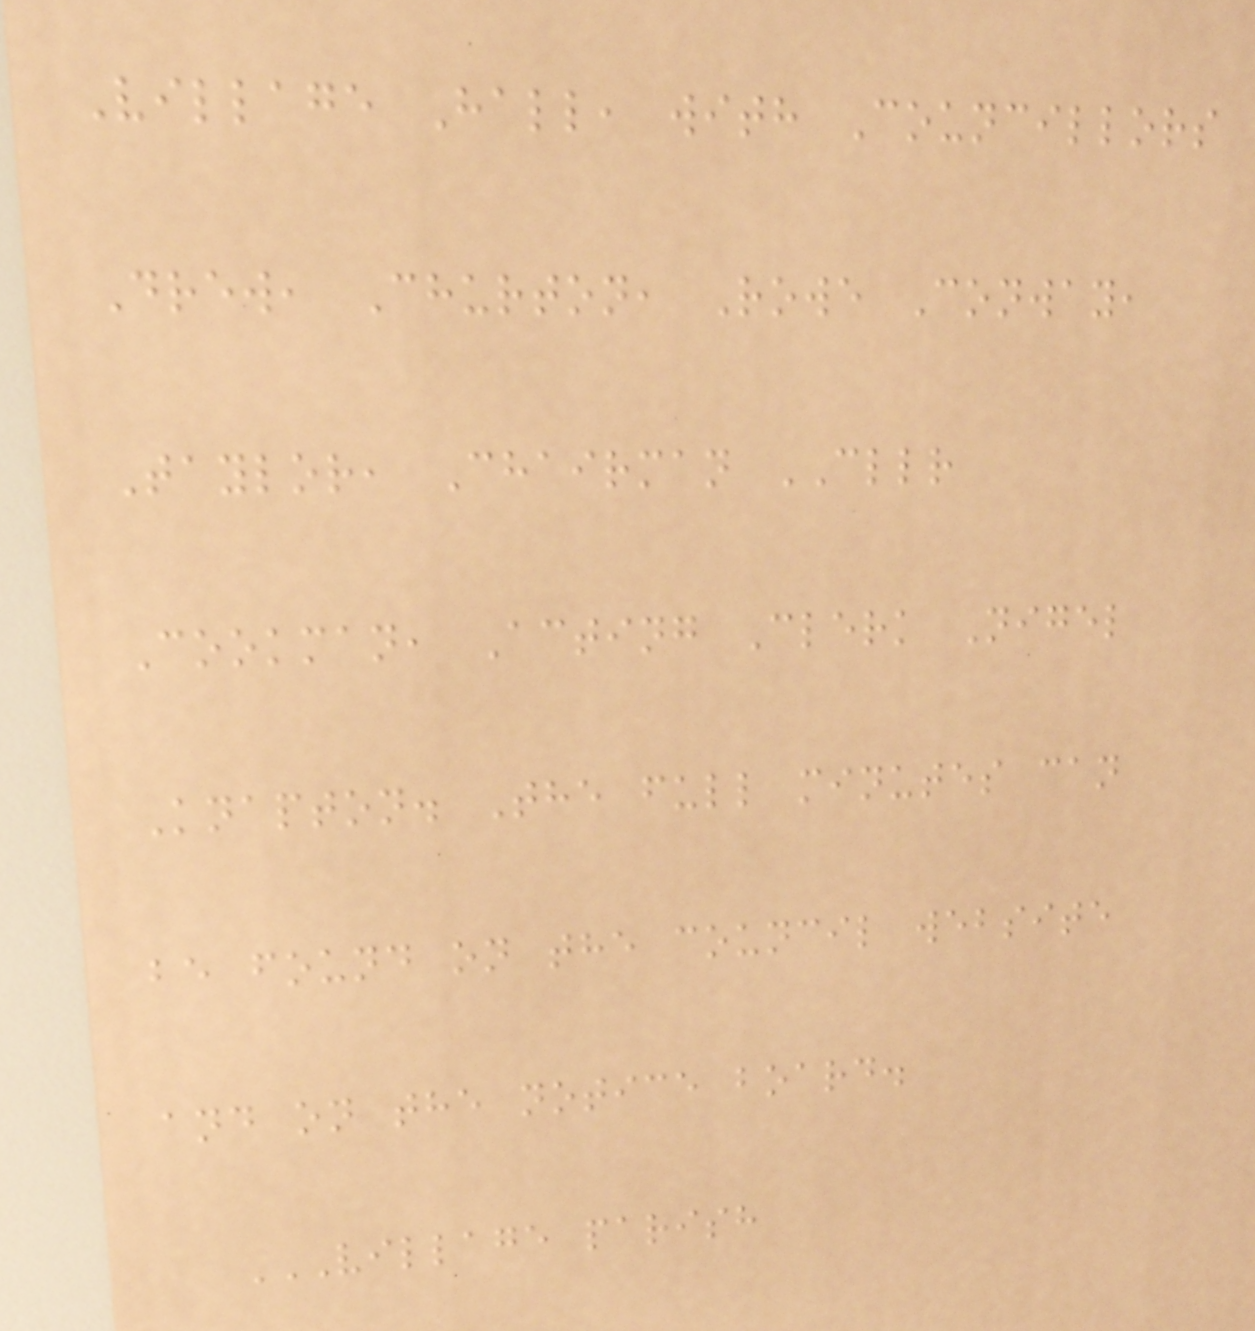Village Hall, with Councillors
Drew, Churton, Rowe Conway,
Taylor, Chairman CLLR
Cookman, Acting Clerk Nigel
Knapton. The full minutes can
be found on the council website
and on the notice board.
VILLAGE PARISH
